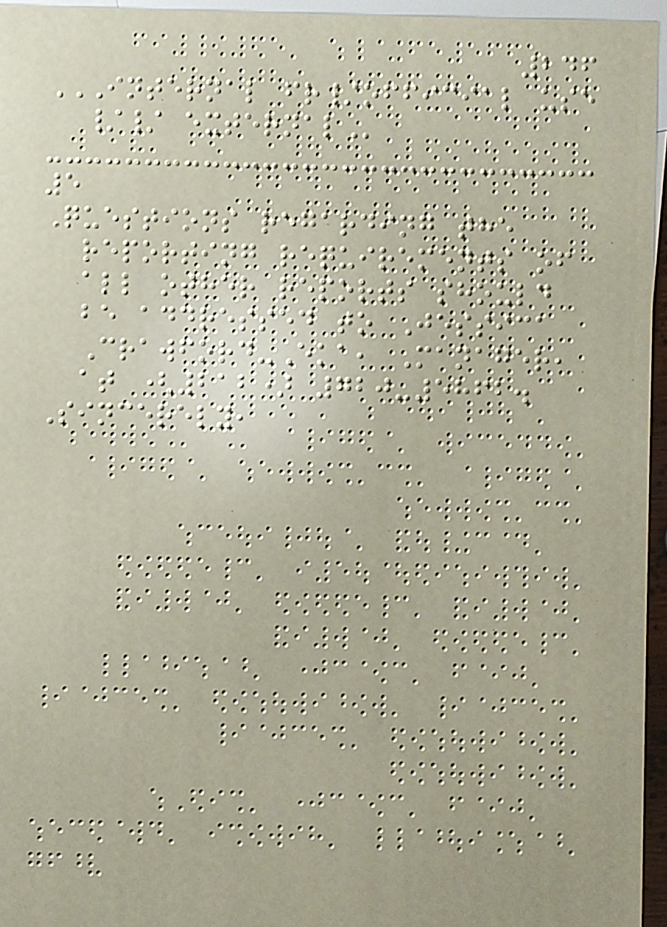246
INTERNAL FR/OFFICIAL USE
// EXTERNAL
5
Questions regarding the
reporting requirements of
all other reports should
be addressed to Jessica
Crawford-Eka, Manager,
at (212) 720-5862.
Sincerely,
